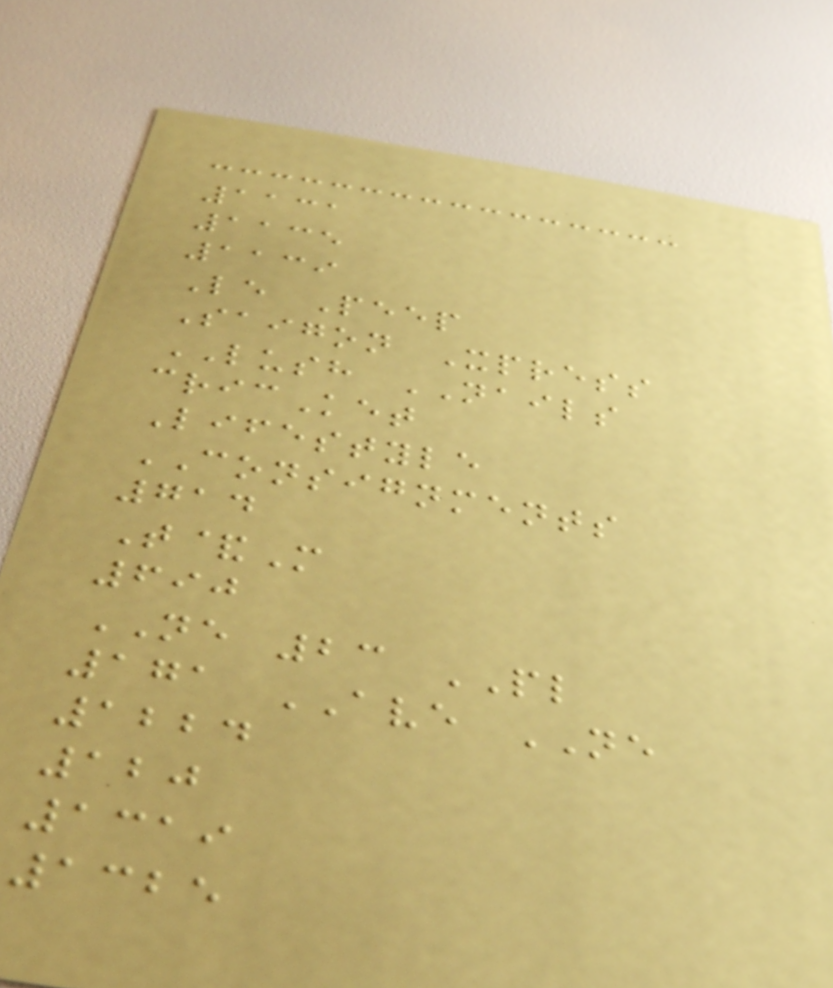1131
1135
1139
Le Peep
Saigon Xpress
LUSH NAILS
cricKet
Lifestyle
CONSIGNMENTS
714
T&M
690
NE 23 PL
171 AVE NE
1224
120
1319
1325
